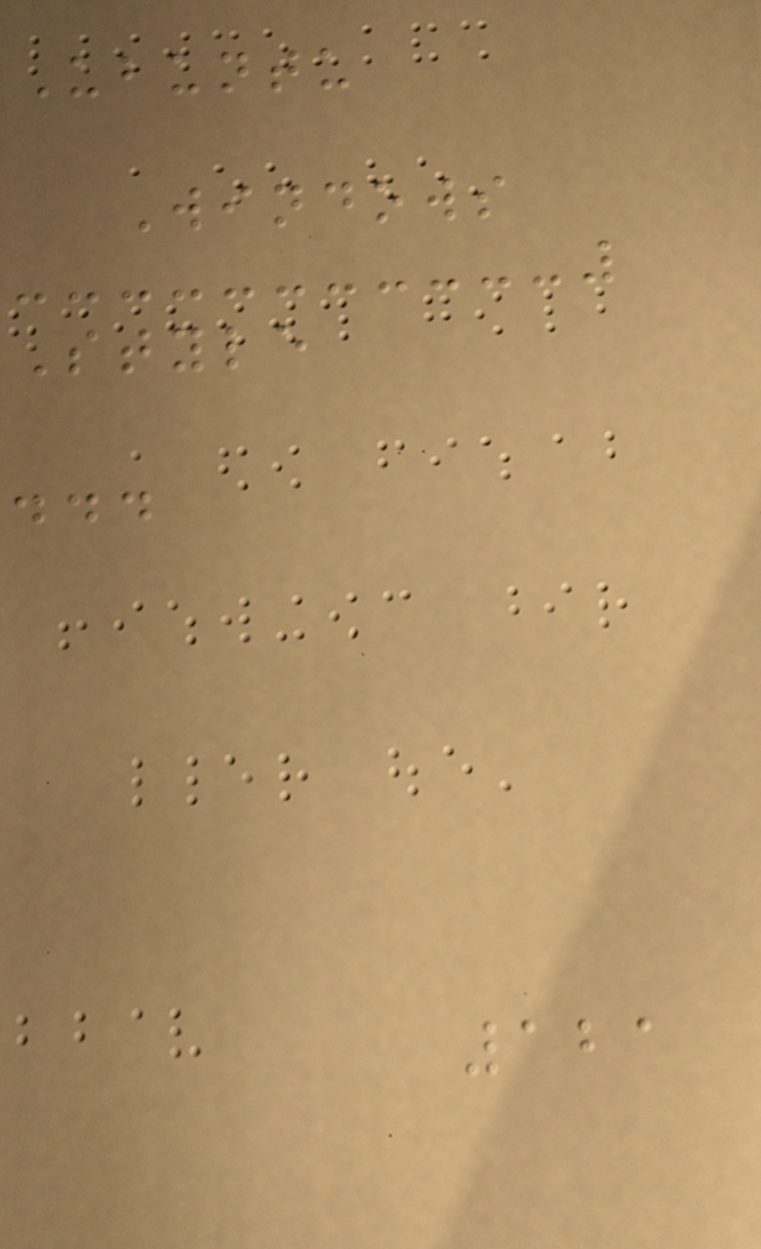Ubuntu
Windows
Style
...
121
